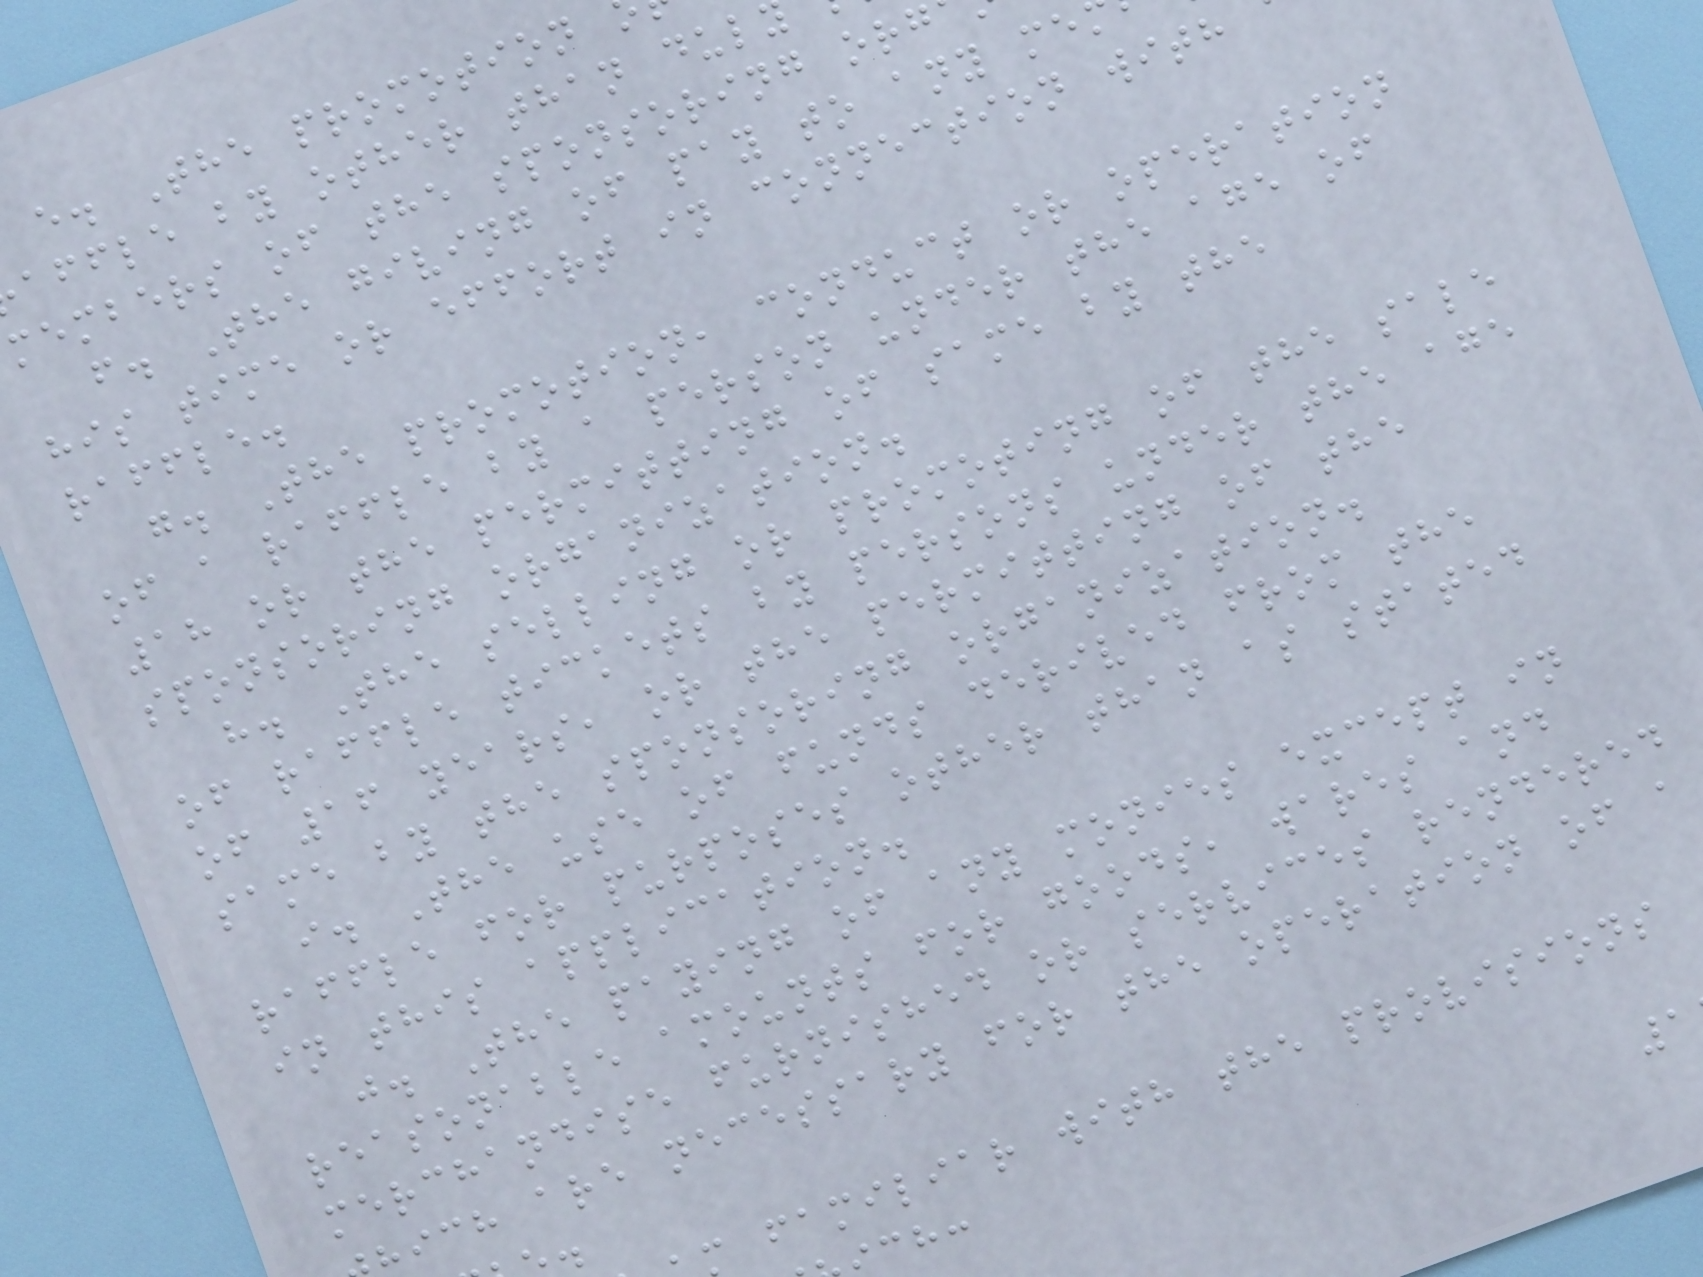e. The promotion
affle by other than dul
members of the sponsoring org
f. The giving of pay to any me
his time or effort in connection with
raffle.
g. The promotion, conduct or operation
of a raffle by a person under the age of
18 or the permitting of same by the
sponsoring organization.
h. The selling or promoting of the sale
of raffle tickets by persons under the age
of 16 years, or the permitting of the
same by the sponsoring organization.
i. The use of funds derived from the
raffle for purposes other than as stated
in this application.
j. The paying of any monies except in
reasonable amounts for goods, wares and
merchandise furnished or services rendered
ich are necessary for the operation of a
familiar with the provisions
